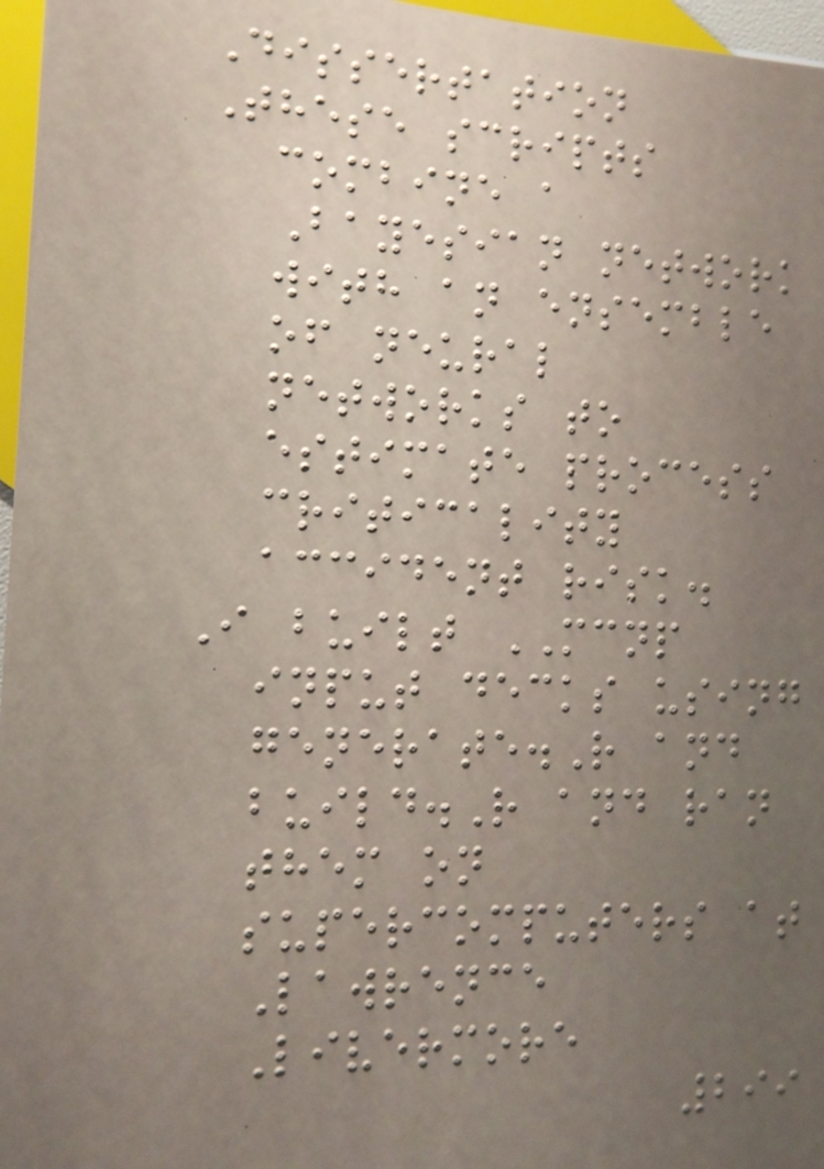Dissertation
These scripts
combine a
Bayesian network
with an ensemble
of neural
networks to
estimate process
criticality
accident risk.
I built MCNP
input decks using
generate.R and
build.R and ran
them on
supercomputers at
Lawrence
Livermore
299
